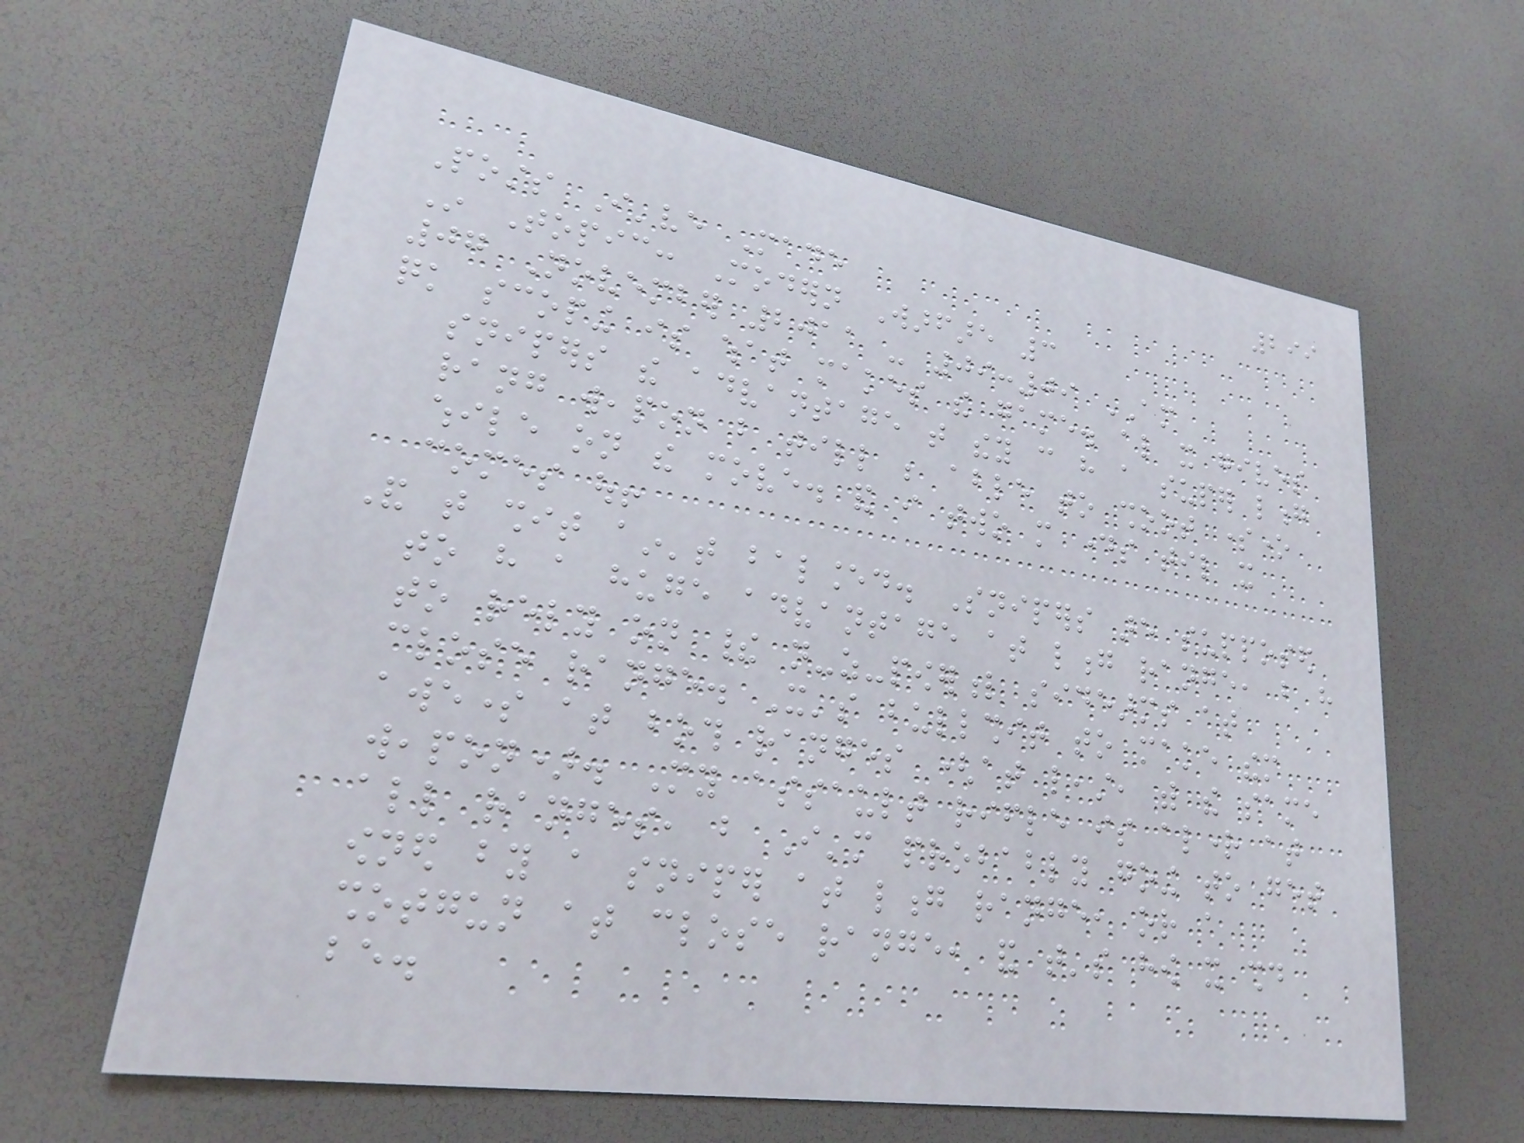299
Posts I've Made
In Topic: Modern Warfare 3
07 November 2011 - 09:09 AM
quick scoping is what makes the game. also it gives
snipers the advantage that they can have a super long
rang weapon but till be able to shoot someone
while on the move. and i two more days til it
comes out!
And that shit ain't balanced. Snipers are supposed
to have a huge advantage at long range, but have
to rely on their not-as-powerful sidearms at
close range. It's bullshit to make them
awesome at both ranges (at least, with the same
weapon). My assault rifle is alright at
all ranges, but I'm probably going to get
owned by a sniper at long range, or a
shotgun at close range, and that's how it should
be.
